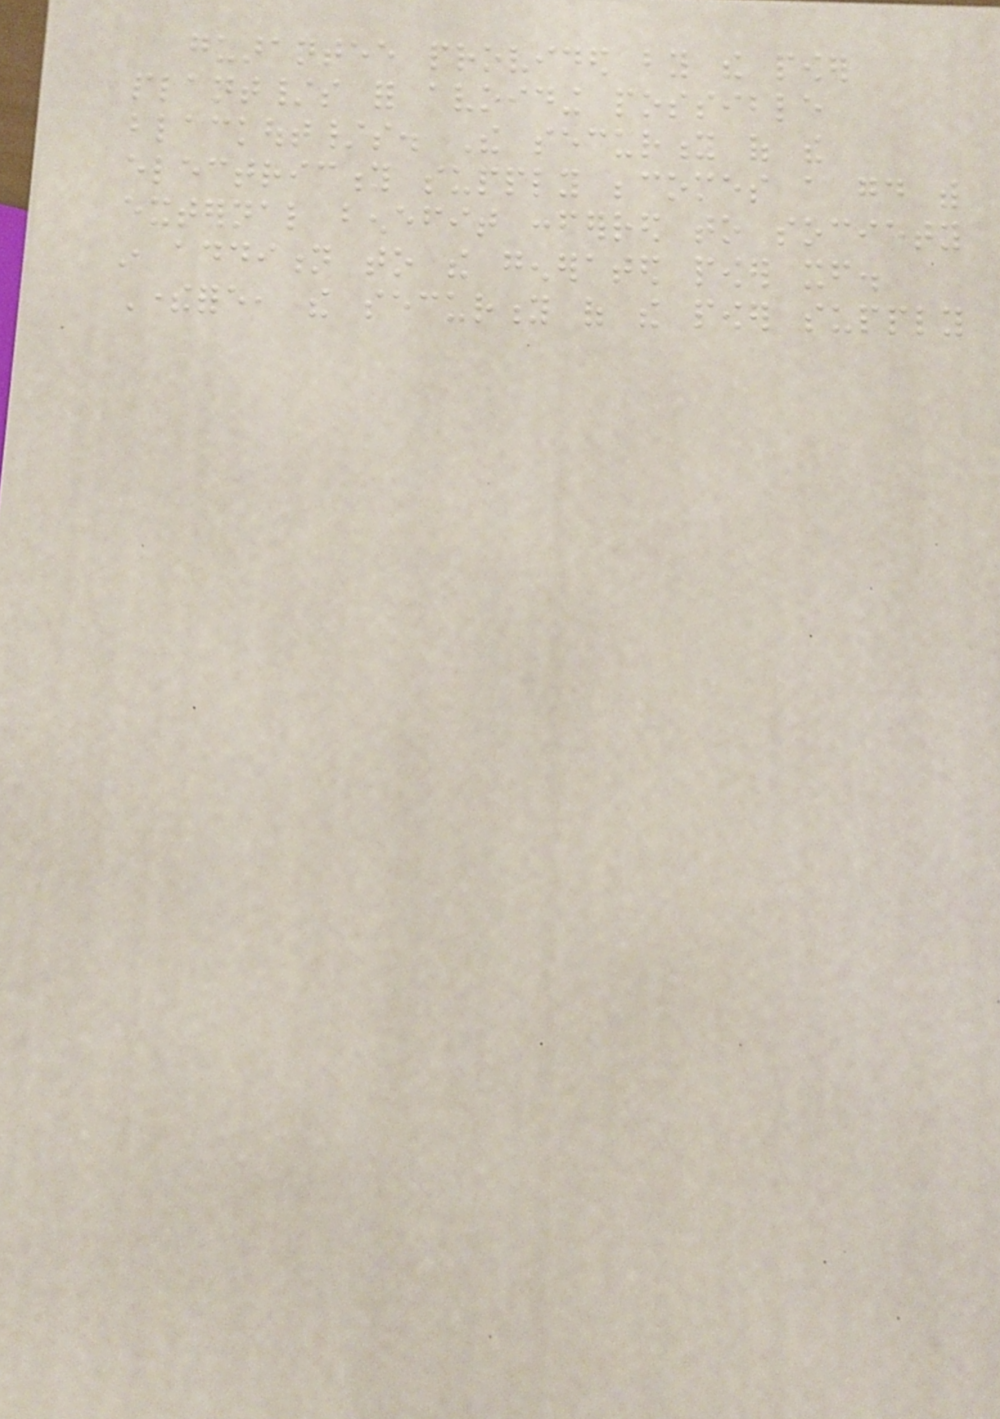guarantee provided by the power
plant/s for avoiding possible
blackout/s. The security of the
electricity supply becomes a good with
external benefit conferred to society
in addition to the generated power itself.
Therefore, the security of the power supply
